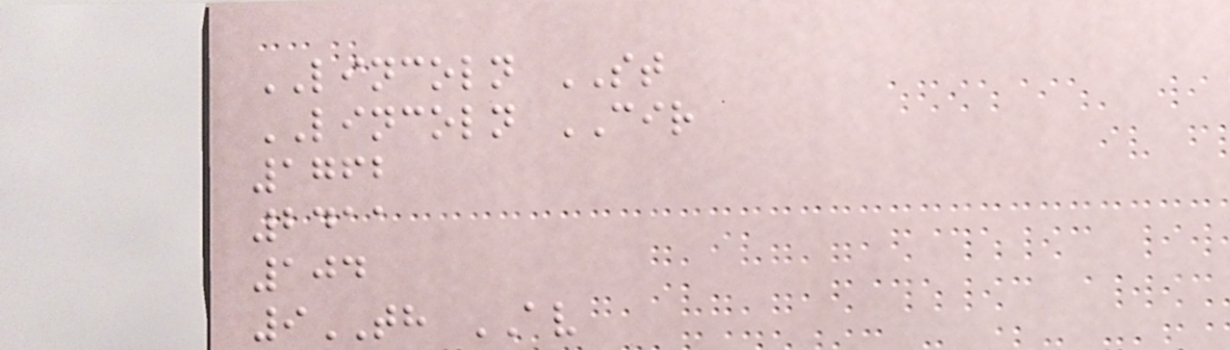LINCOLN ST
LINCOLN CIR
1762
2411
104
9TH AV
